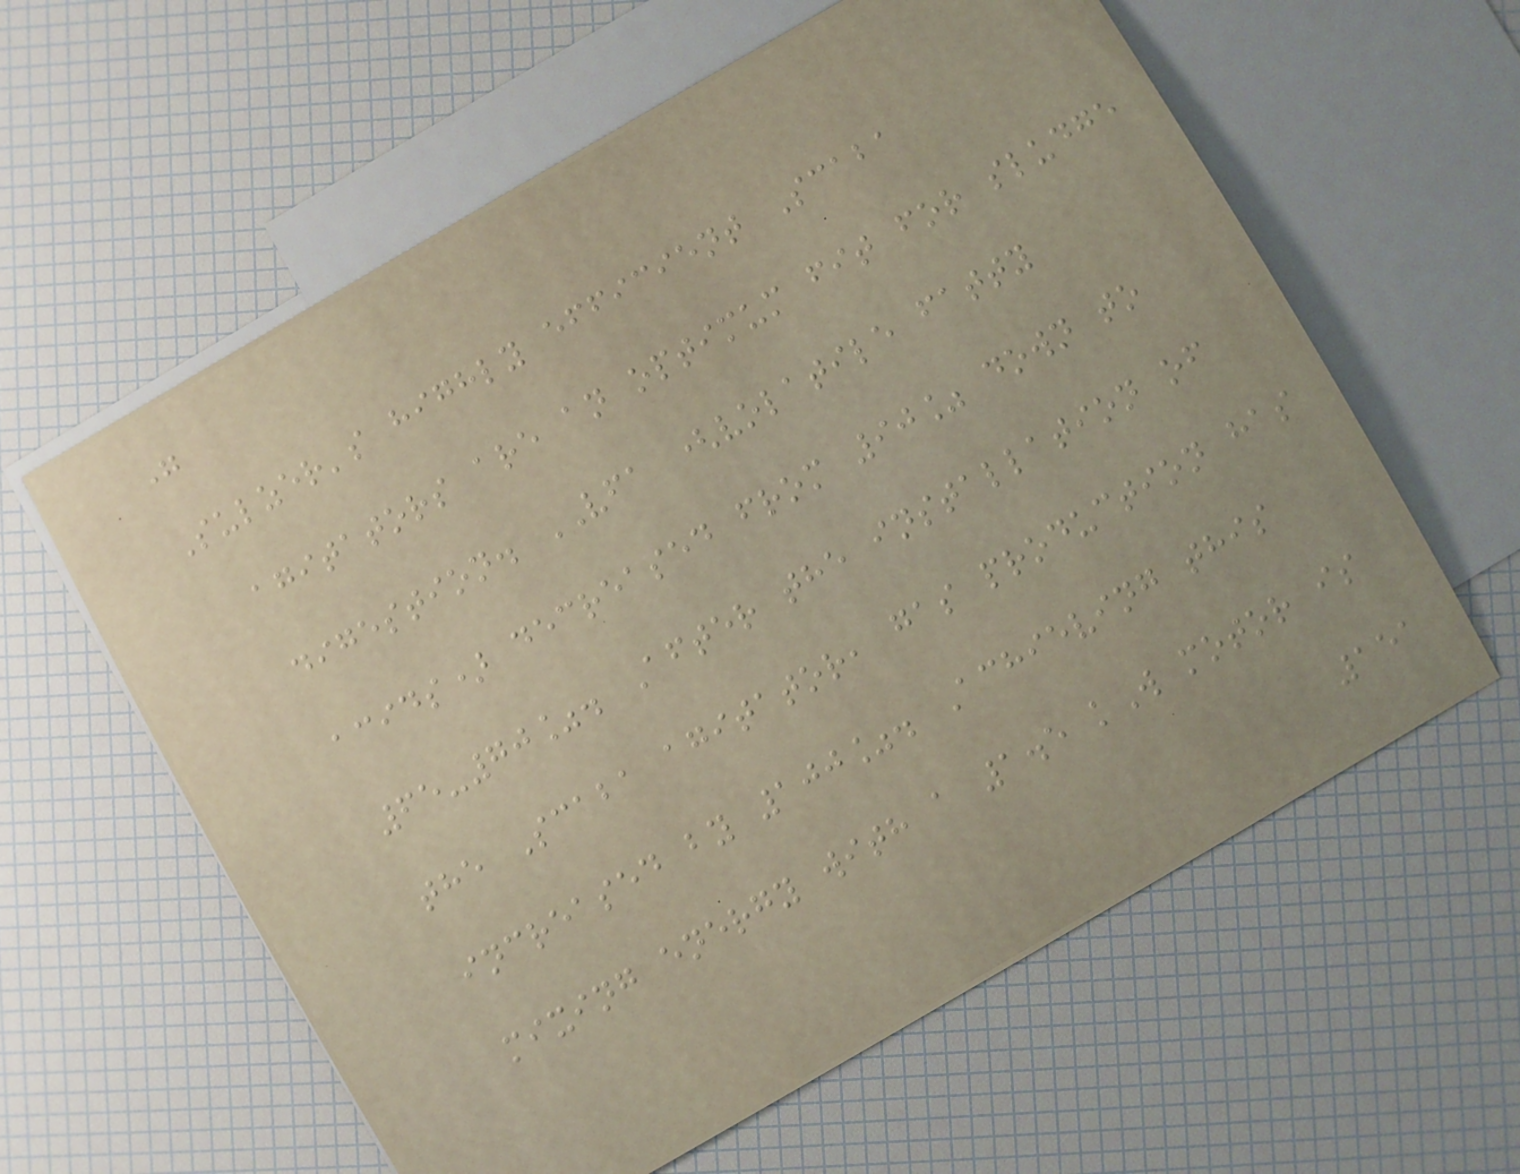"
Sulzer's highly efficient Scaba
agitators are an optimum fit for sludge
digestion. VFA (volatile fatty
acids) decreased from 90% down to
65-70%. After the installation of
the Scaba agitator, gas production has
increased by 100%. Achieving this
mixing energy with a 1.5 kW motor is
151
